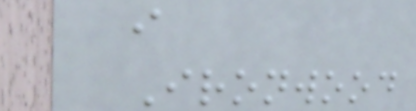i
Ironwood
